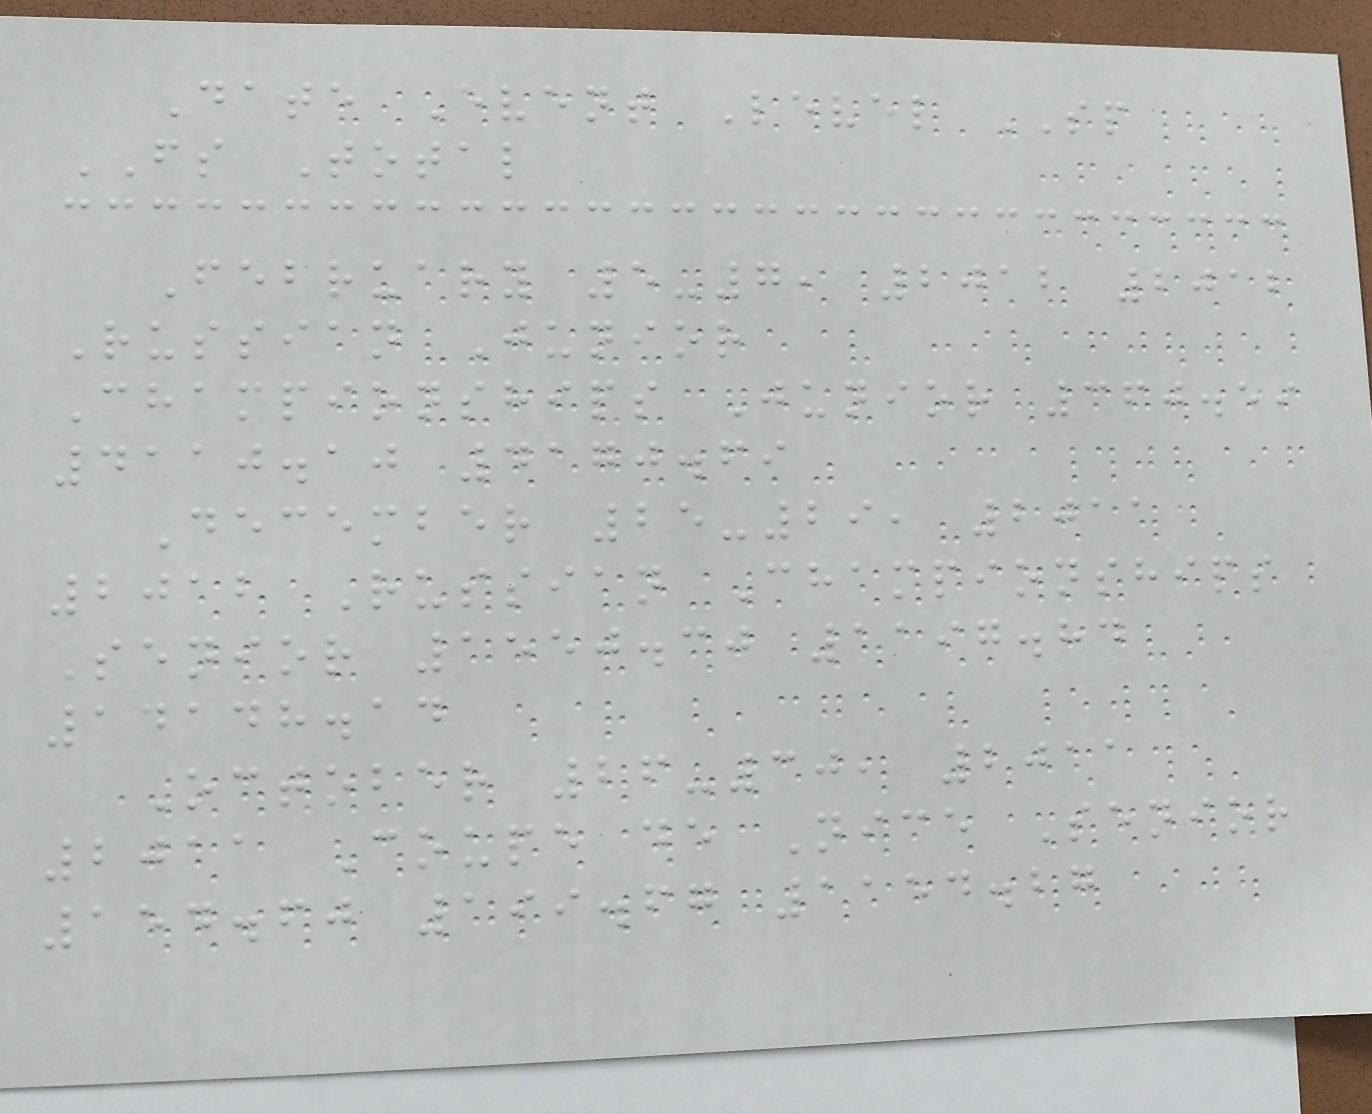Date Event Level SP
FS Total
February 5-7, 2012 2012
Russian Junior
Championships Junior 360.59
4110.10 4170.69
December 25-29, 2011
2012 Russian Championships
Senior 1550.30 1197.84
14148.14
October 26-30, 2011
2011 Coupe de Nice Senior
154.60 199.67 1154.27
